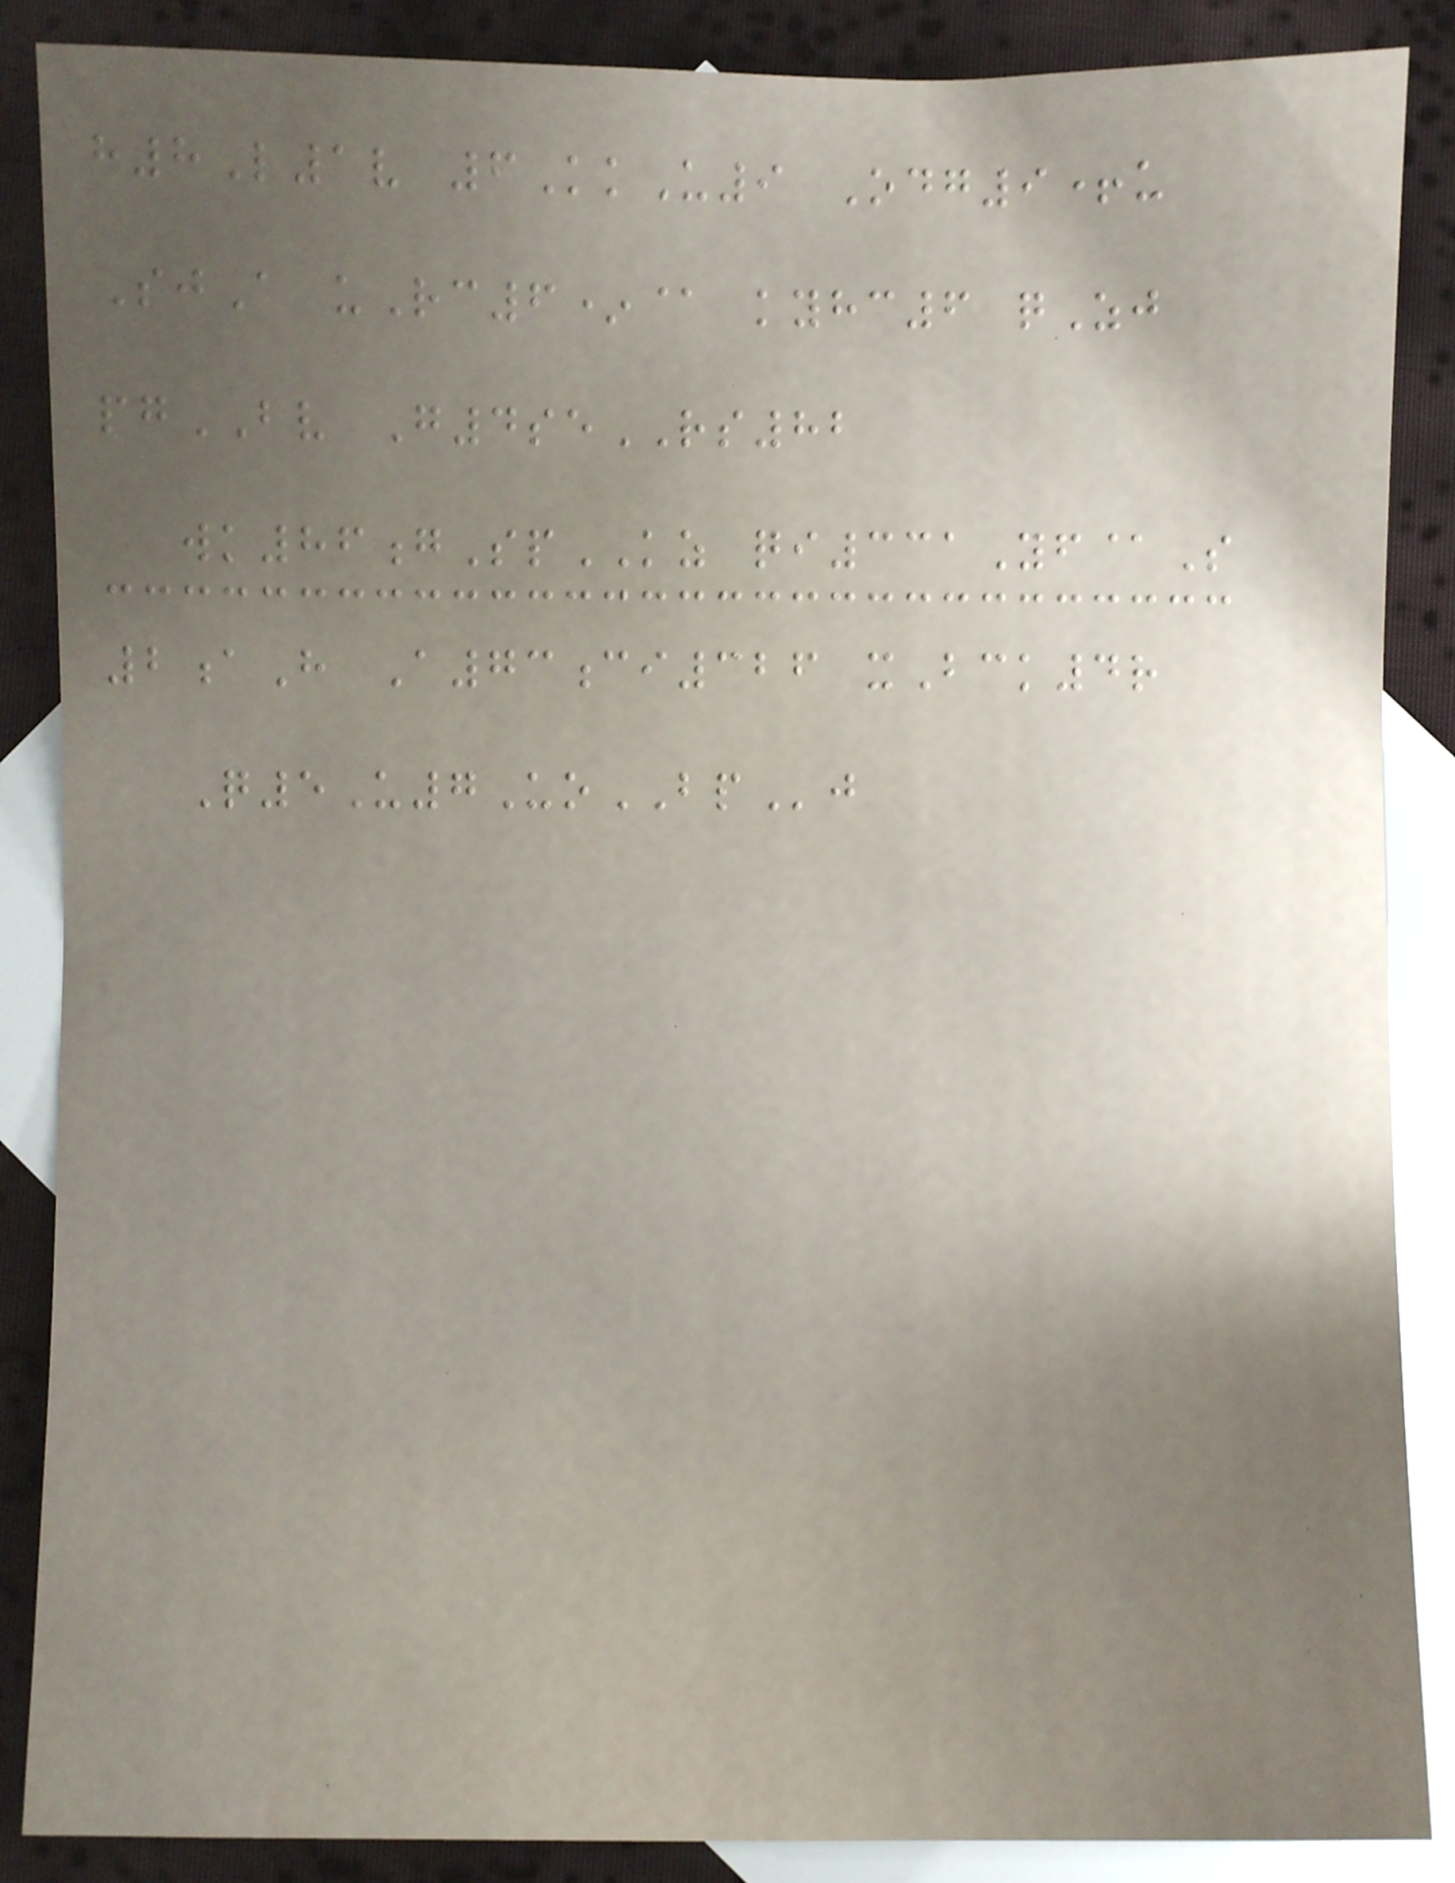h8L1v 6KkU9 Odg9+u
SjA uRc6*@ kyhc6 qZj
pgBV G4seRS82
wk86gSpKZ qi331Yf@S
2aH A73ci326 xBck4r
Q5U7UoBPj
